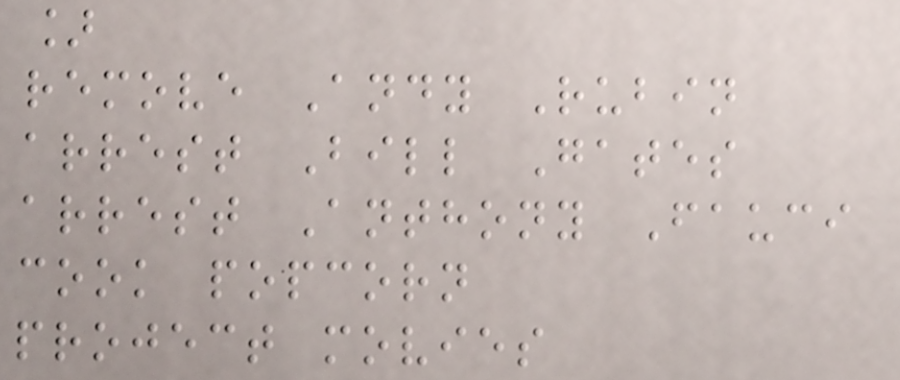]
remove Andy Rubin
arrest Bill Gates
arrest Anthony Fauci
cook popcorn
project movies
